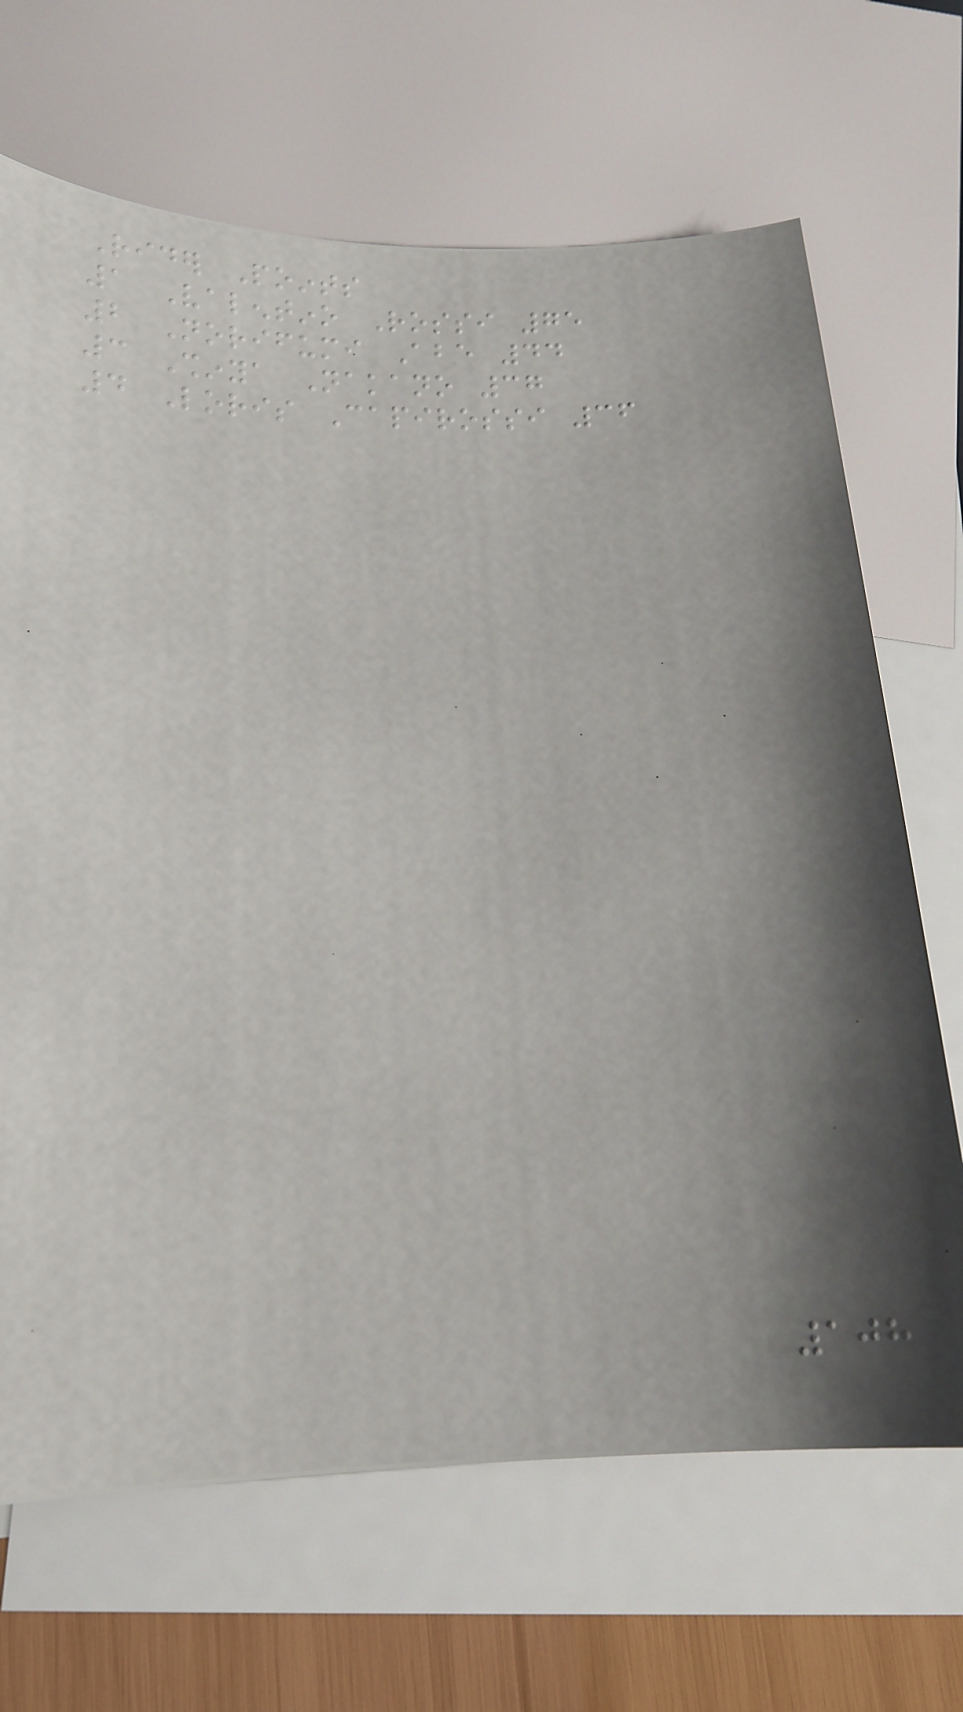Rider Points
1 Valentino Rossi 75
2 Norifumi Abe 44
3 Shinya Nakano 37
4 Loris Capirossi 36
108
